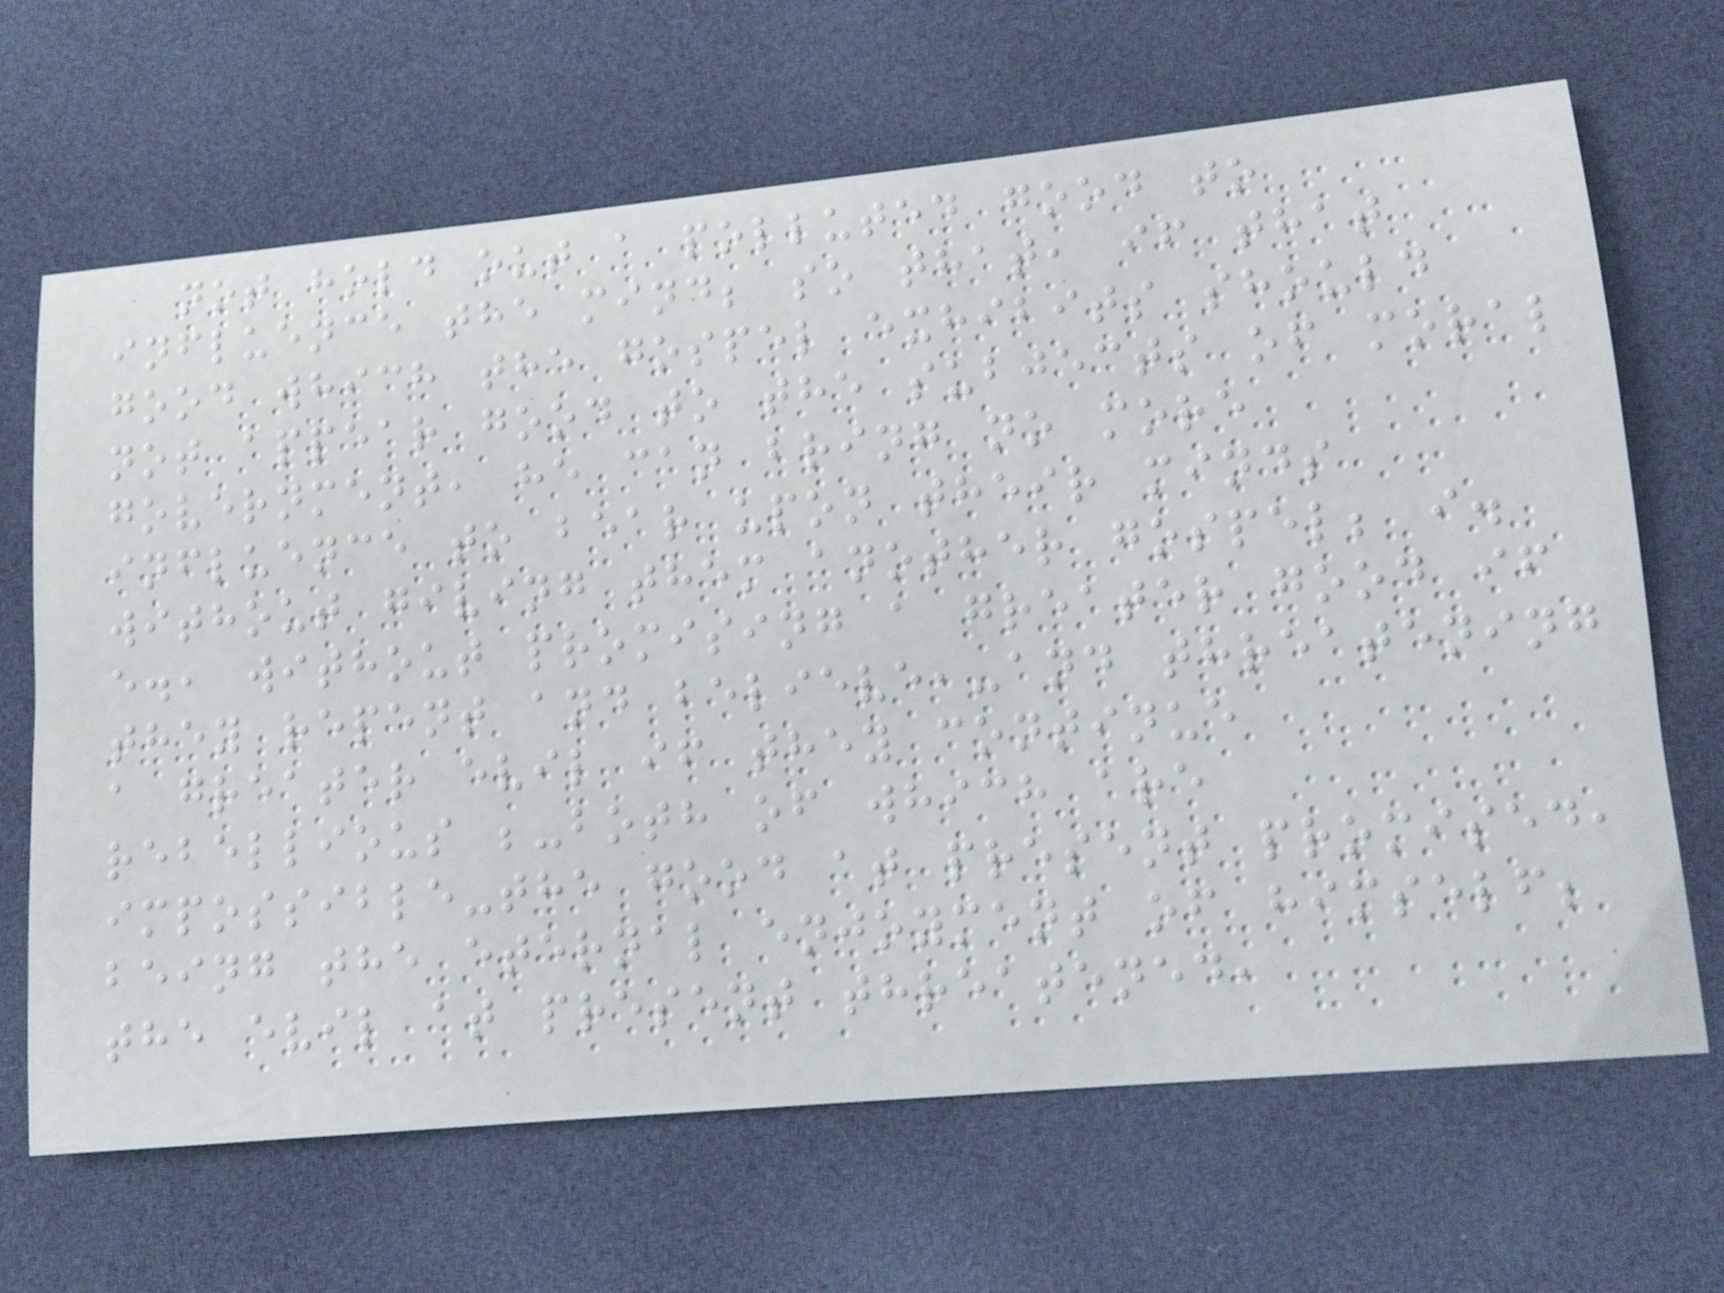not hold out a polluted good to
influence the mind; so that, if that
good which the gospel exhibits should
not appear good to the subjects of moral
government, he can bring no more
influence to bear upon their minds
without giving them another gospel; i.
e., without promising a greater good if
they repent and believe,-and threatening
a greater evil if they continue
rebellious ;-both of which are
impossible-the good at present promised,
being the eternal enjoyment of himself;
the evil at present threatened,
